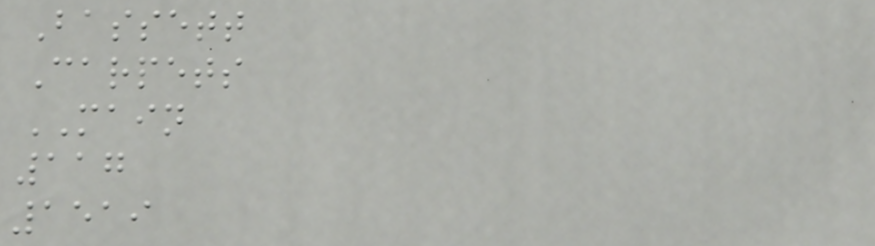Bassett
Carpets
MAIN
117
1519
